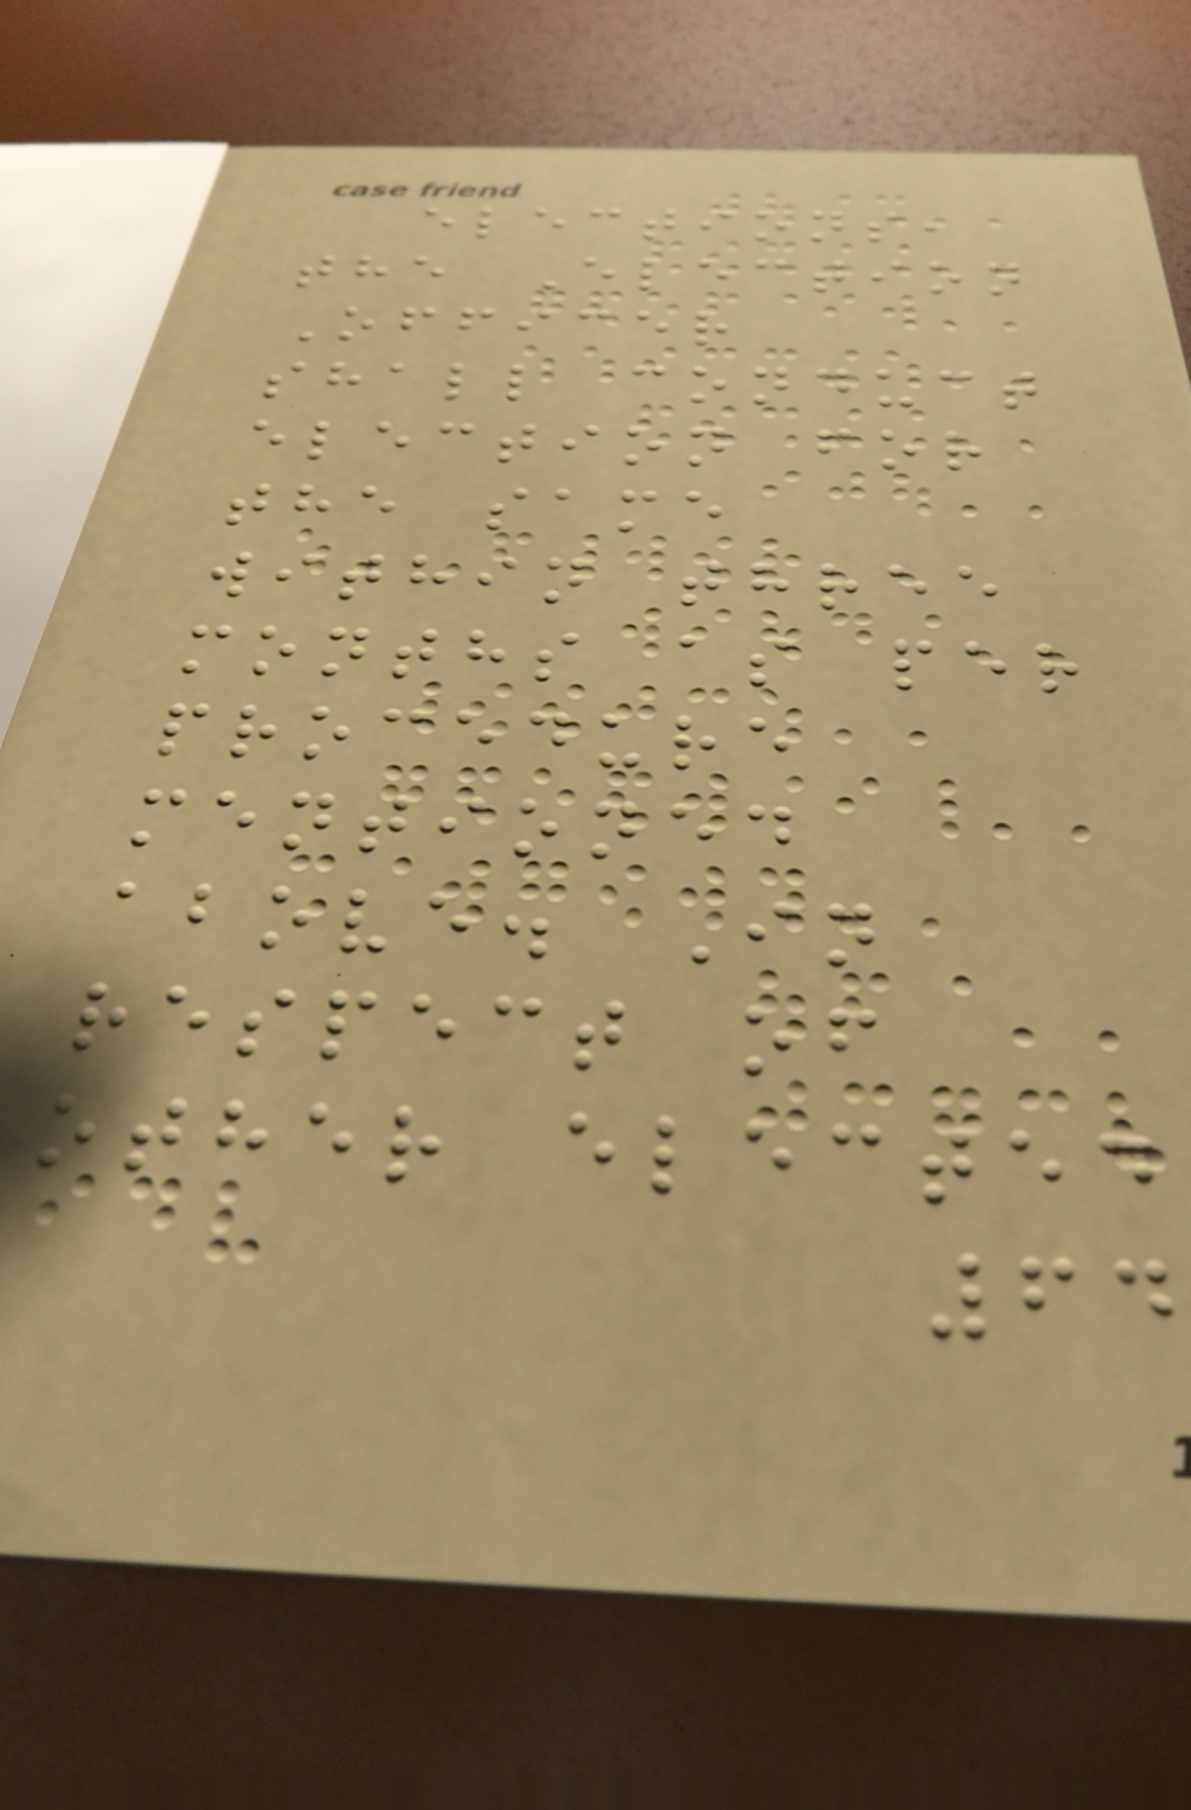elections,
the Election
Officer
shall conduct
election for
the same
within three
months as per
procedure
mentioned
above. In
respect of
other elected
64
